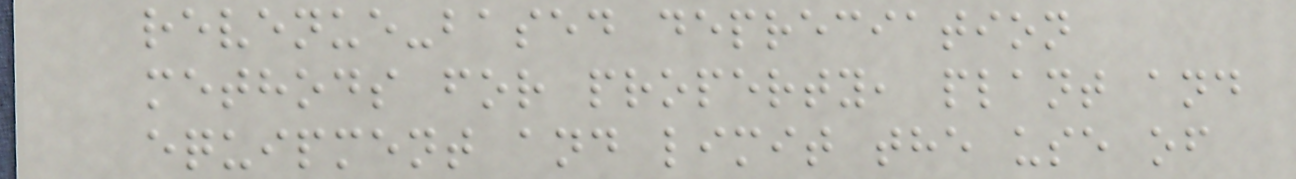revenue-based depreciation
methods for property, plant and
equipment and limit the use of
